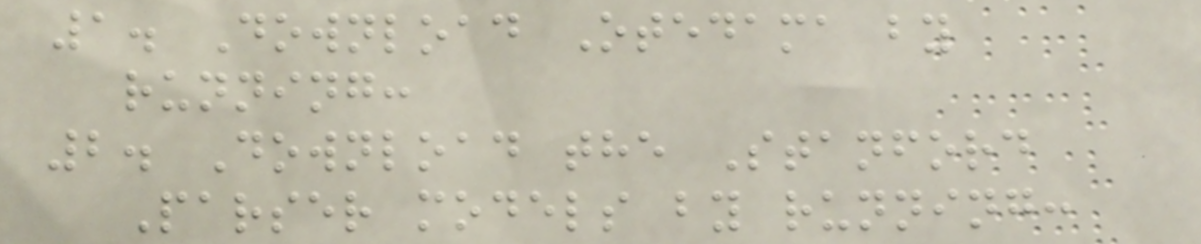1. Download Otedama by
running:
2. Download the Stanford
Parser models by running:
